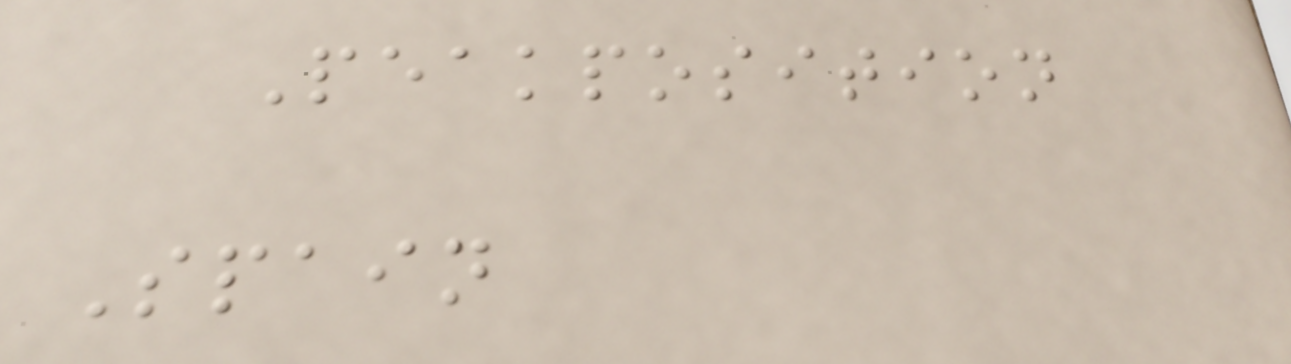Peakposition
Spain
